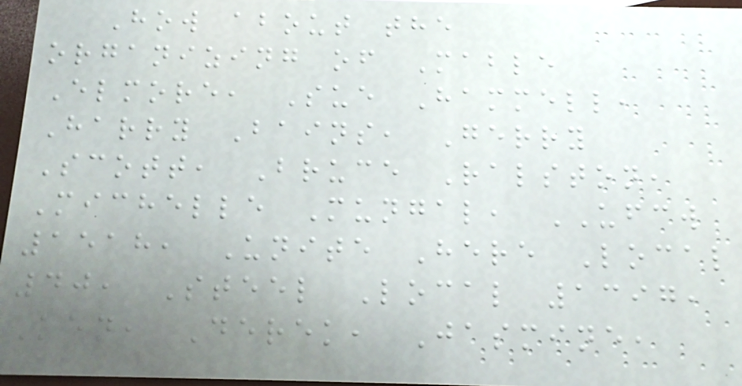How about the
organizing of Mable
Elmore, Sue Hammell,
Harry Bains, Gerry
Scott, Bruce Ralston,
Michelle Mungal, UFCW
1518, Unite Here Local
40, Steel Local 1397,
Ken, Derek, Jasmine,
